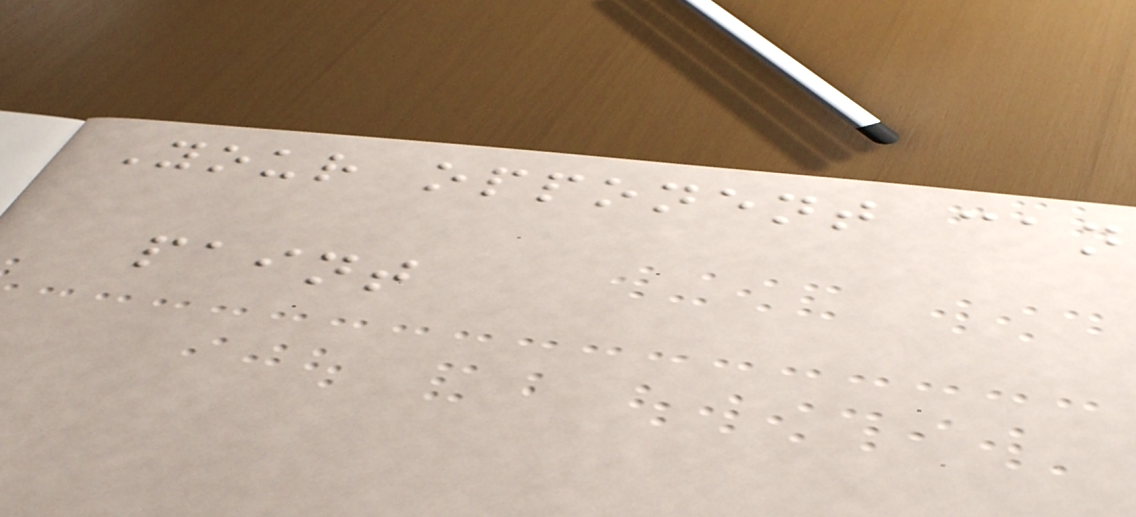Your opponent can
paint
